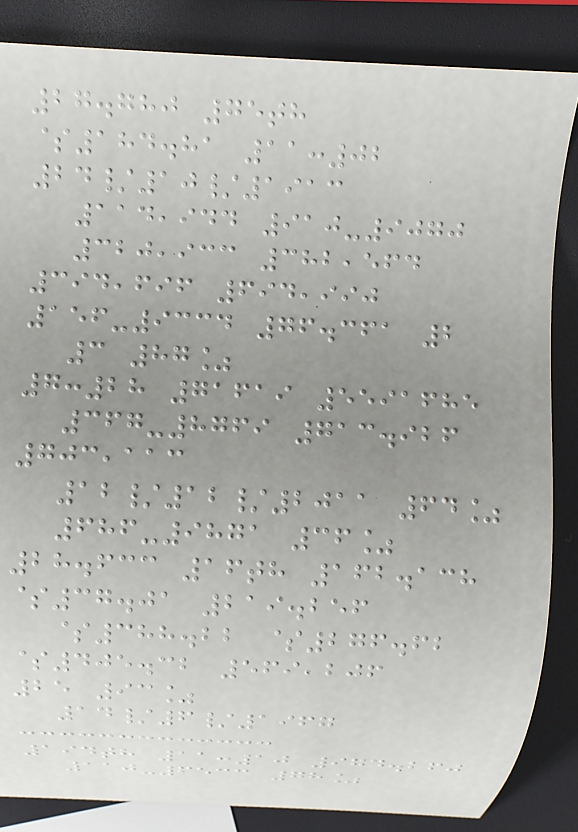27.780 75th
$184.81 11:02
24/10/1913
114,944 910-9070
320,933 382,564
394,696 694,990
156-9334 76.361 2
3 87%
7:28 71619 5591685
367-8769 713.926
703,113
12/12/2011 64%
686-9871 36%
28.633 16th 162.138
$37.01 219.256
$388.22 $276.62
$405.32 569,206
25 93%
14/6/1967
194th 11:10 974.260
110-6533 78%
